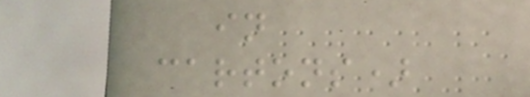in
cartons)
